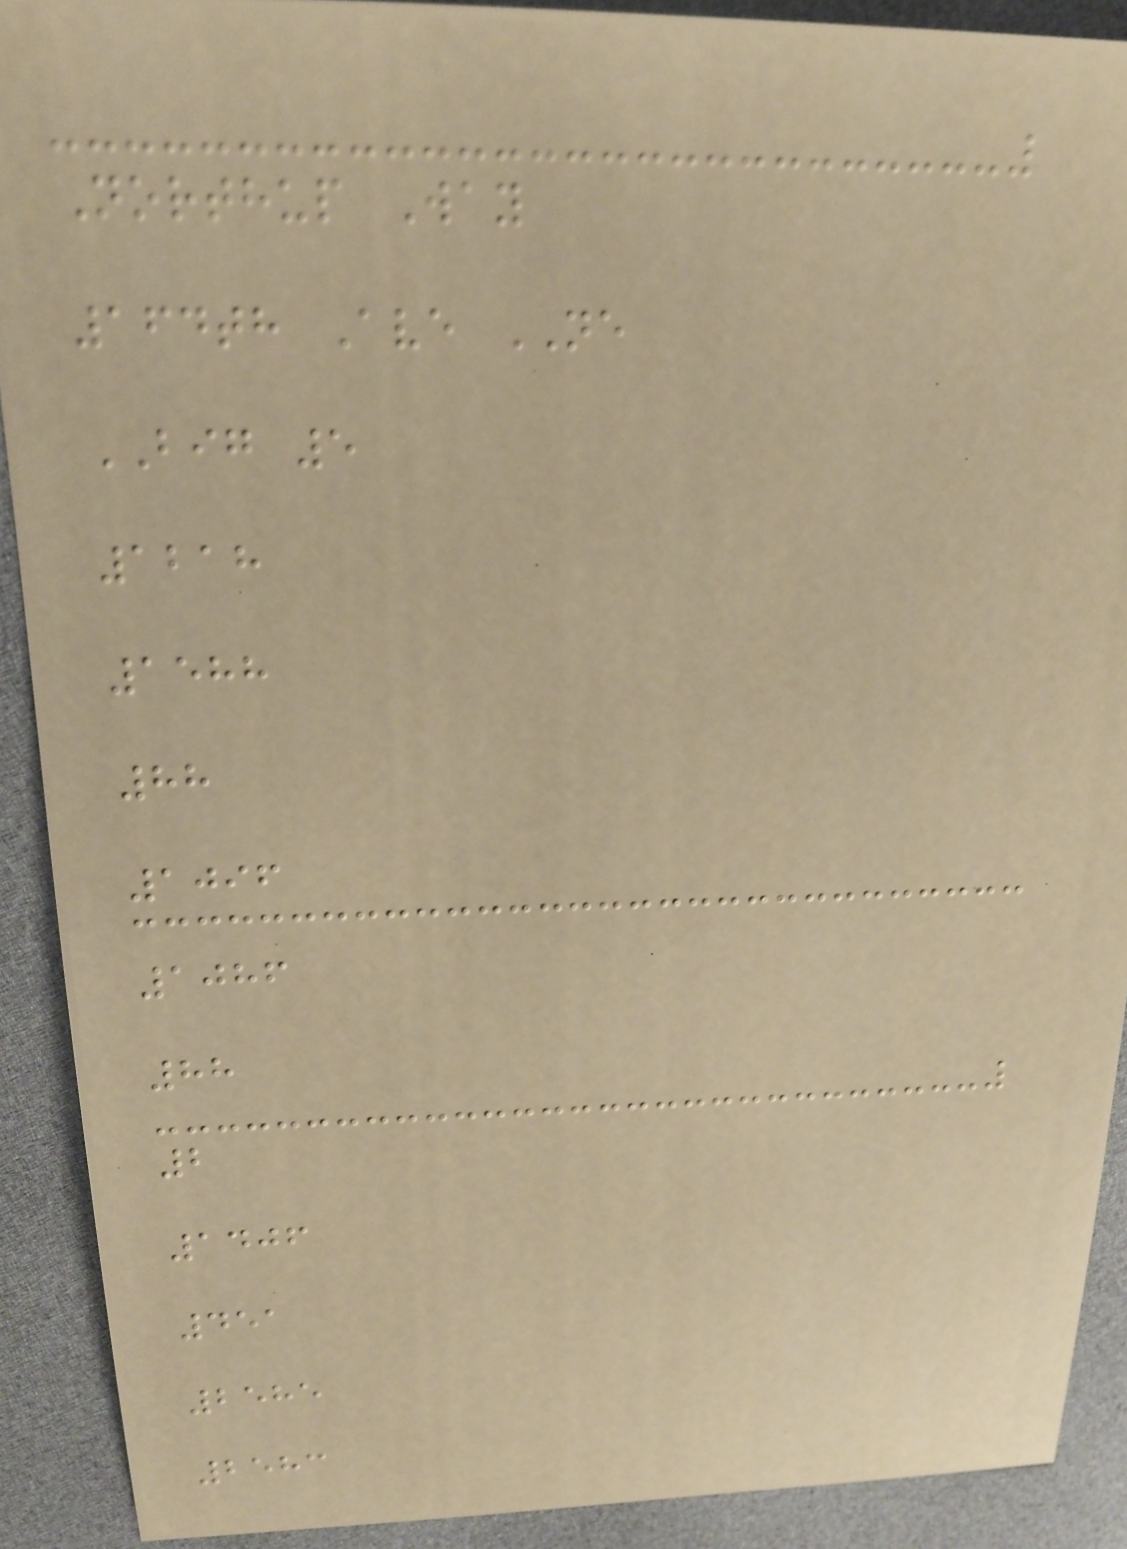Northup Way
164th Ave NE
BIG 5
1218
1588
88
1096
1086
88
2
1406
451
2585
2583
